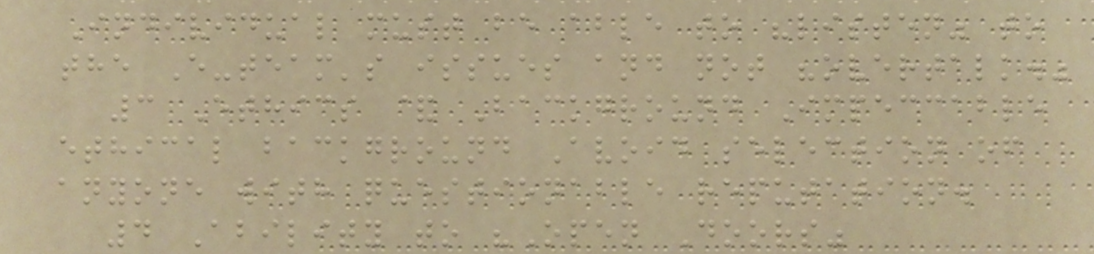Individual must be able to "listen" to
the E-team's issues and not "overtalk."
3 Ethics & Background Impeccable
ethical background Avoid selection of
anyone with questionable reputation.
4 Ability to "Open Doors"
